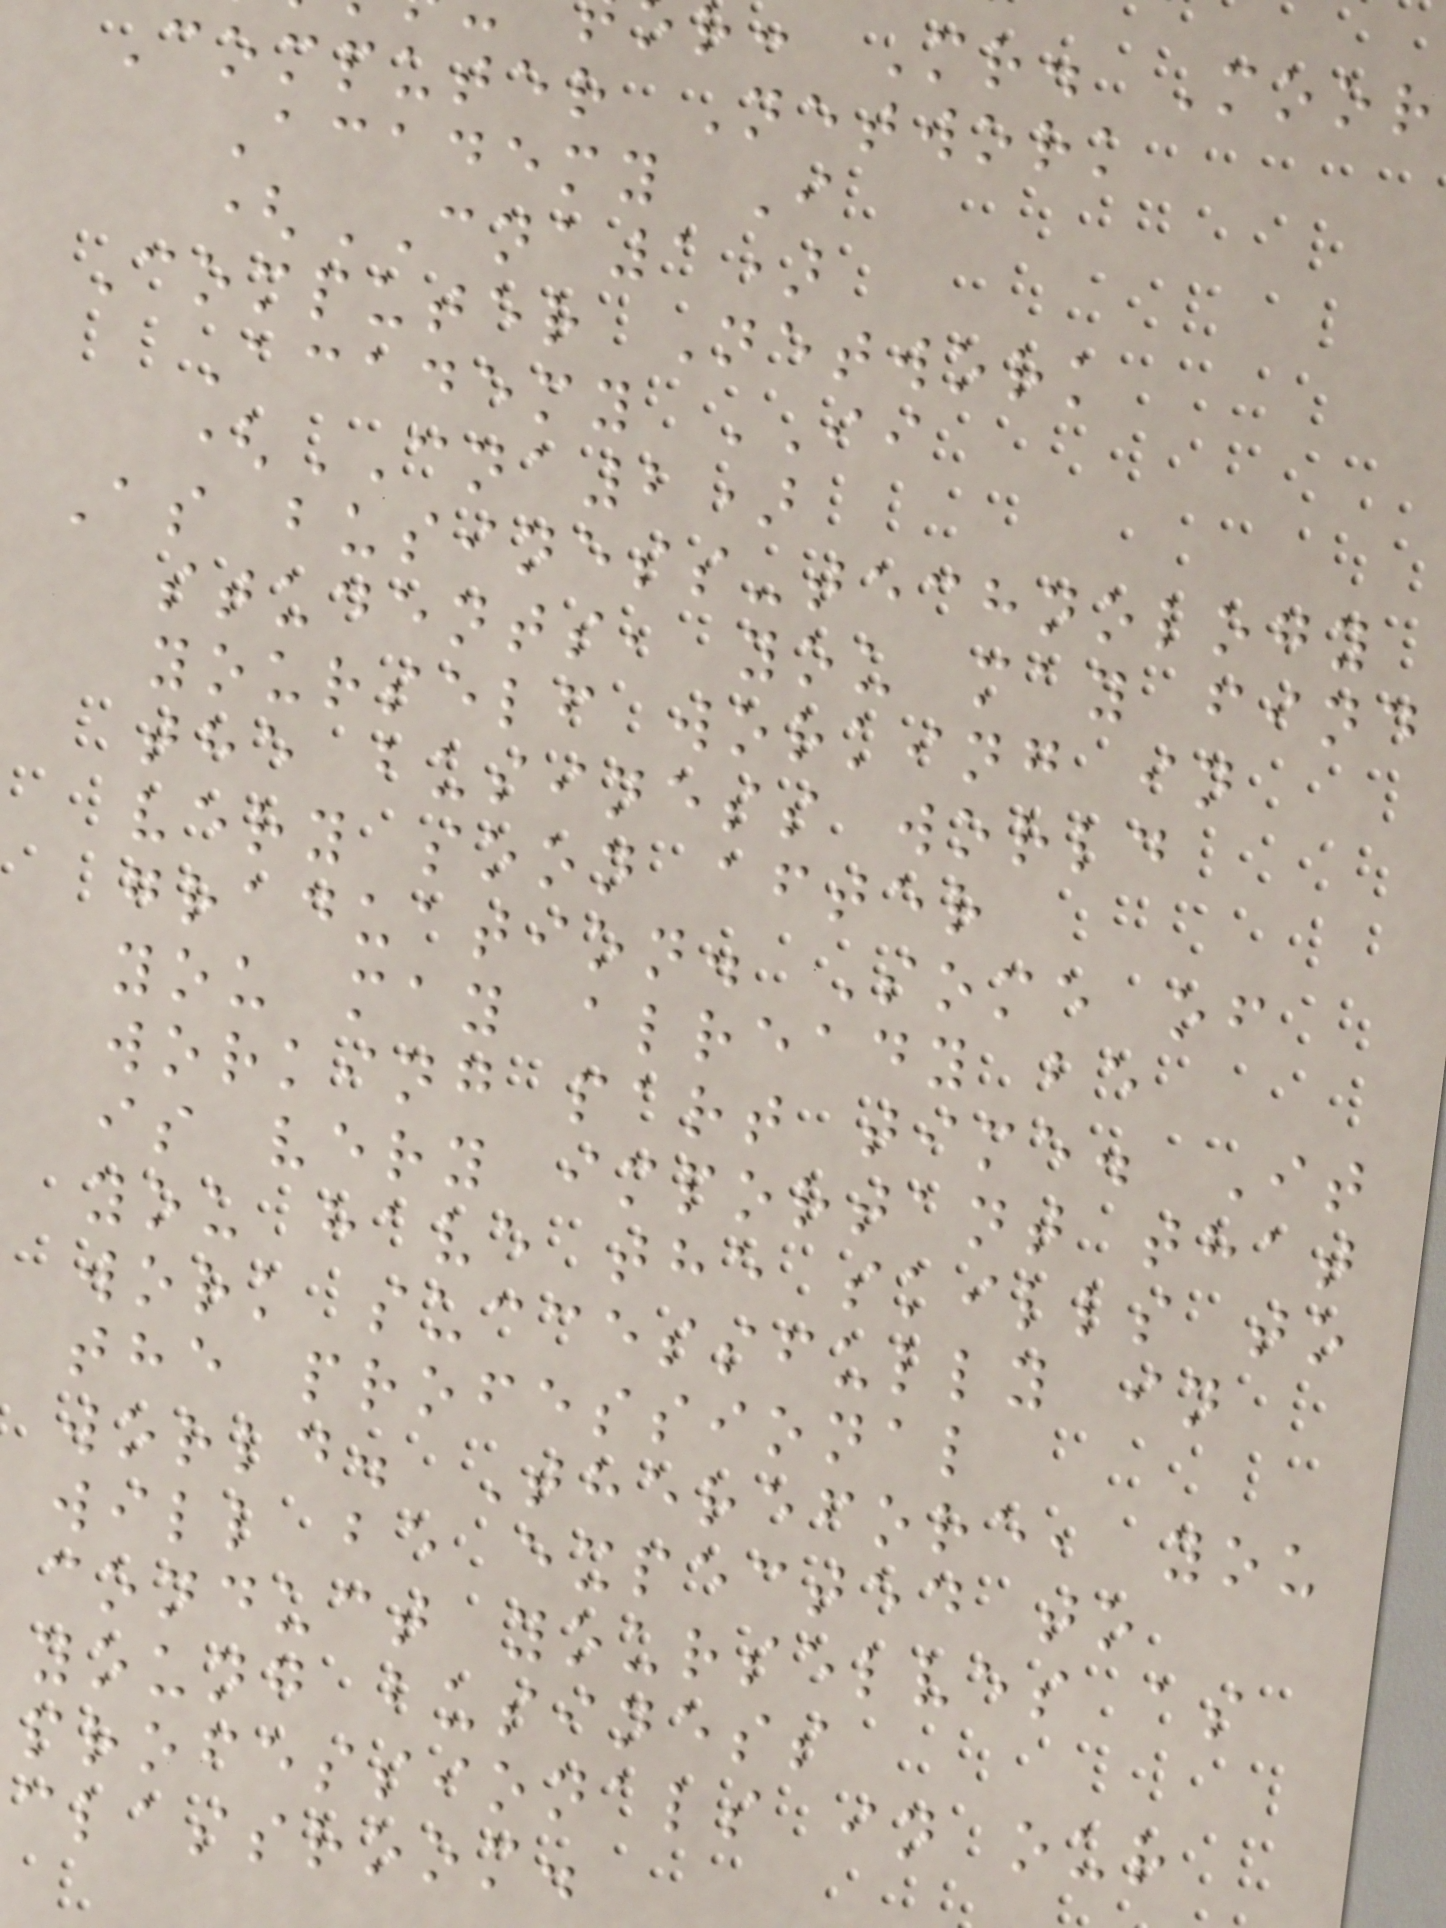r: Mr. Moor
Computer Network
Academy I
(CNA1)
Computer Network
Academy II
(CNA2)
As business-technology
students, you may find
yourself working in
the business world
very soon after
graduation. Some of
you may already be
working part time. It
is very important that
you have the skills to
work successfully in
the professional
world. Therefore, you
will be expected to
conduct yourselves as
young business
professionals in our
classroom.
